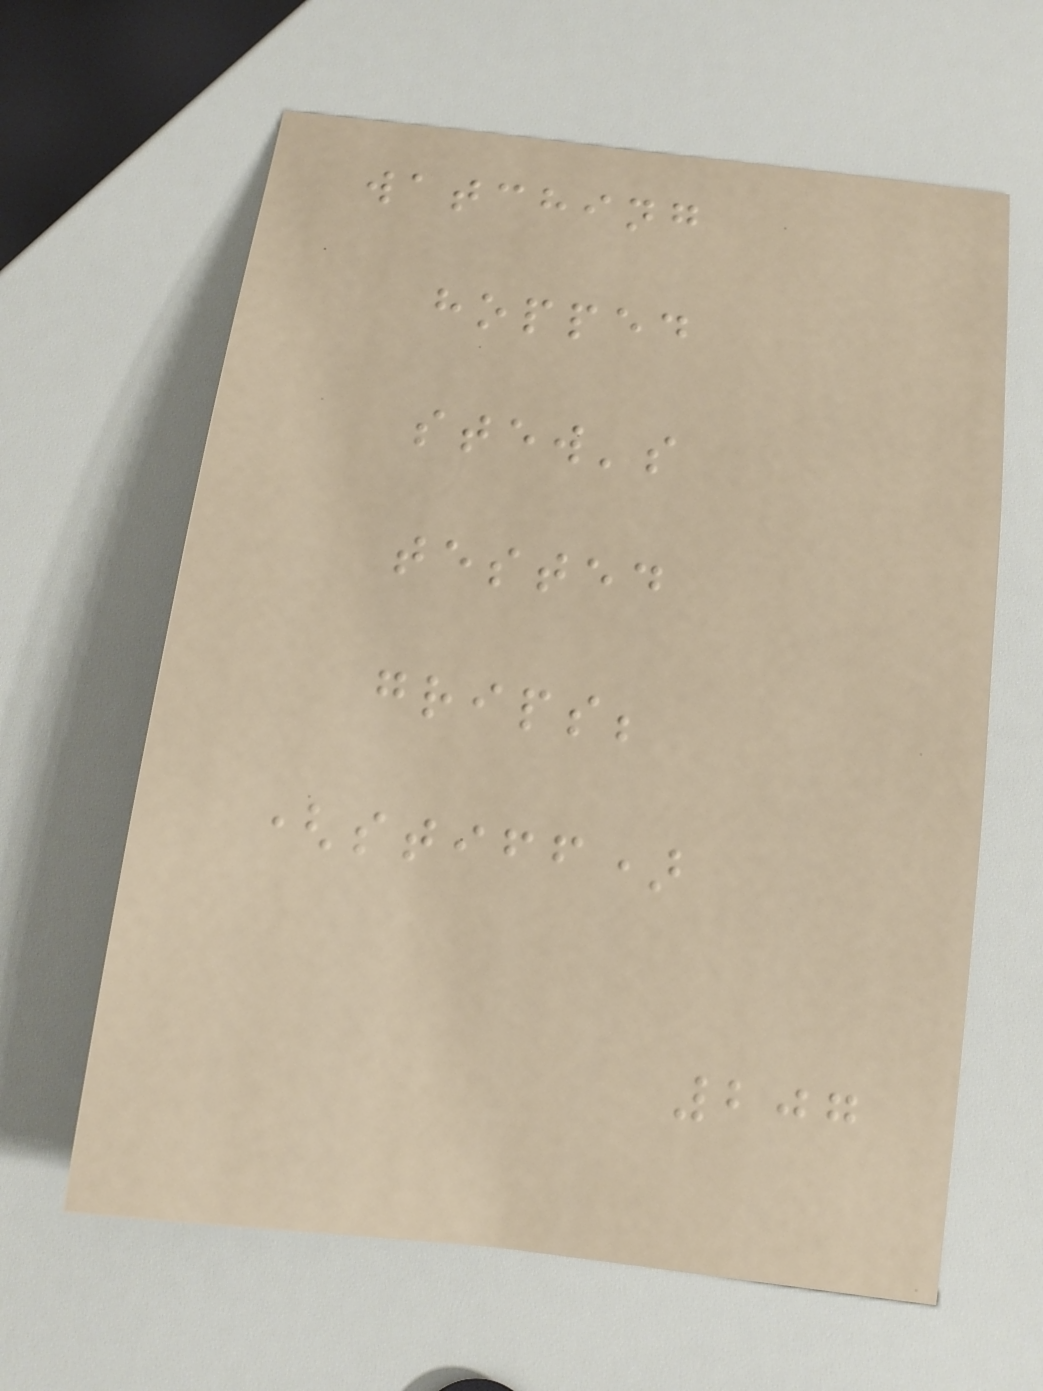watching
hopped
stew's
tested
grips;
(stiff)
207
